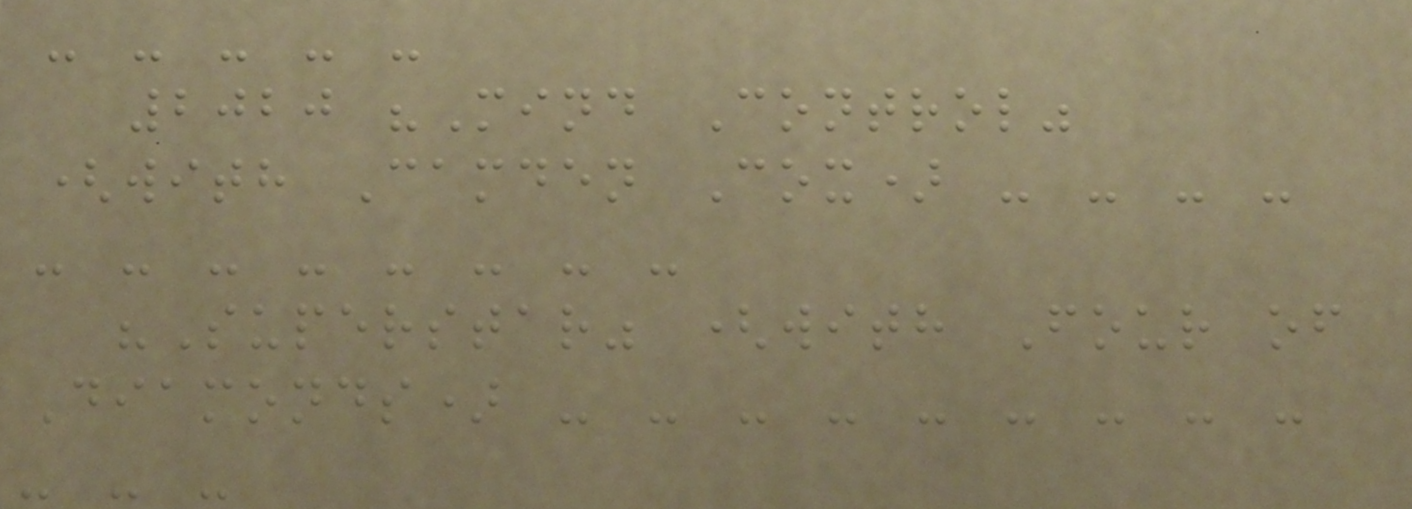- - - - -
2020 "Mind Control"
(with Camden Cox) - - - -
- - - - - - - -
"Superstar" (with Four of
Diamonds) - - - - - - - - -
- - -
